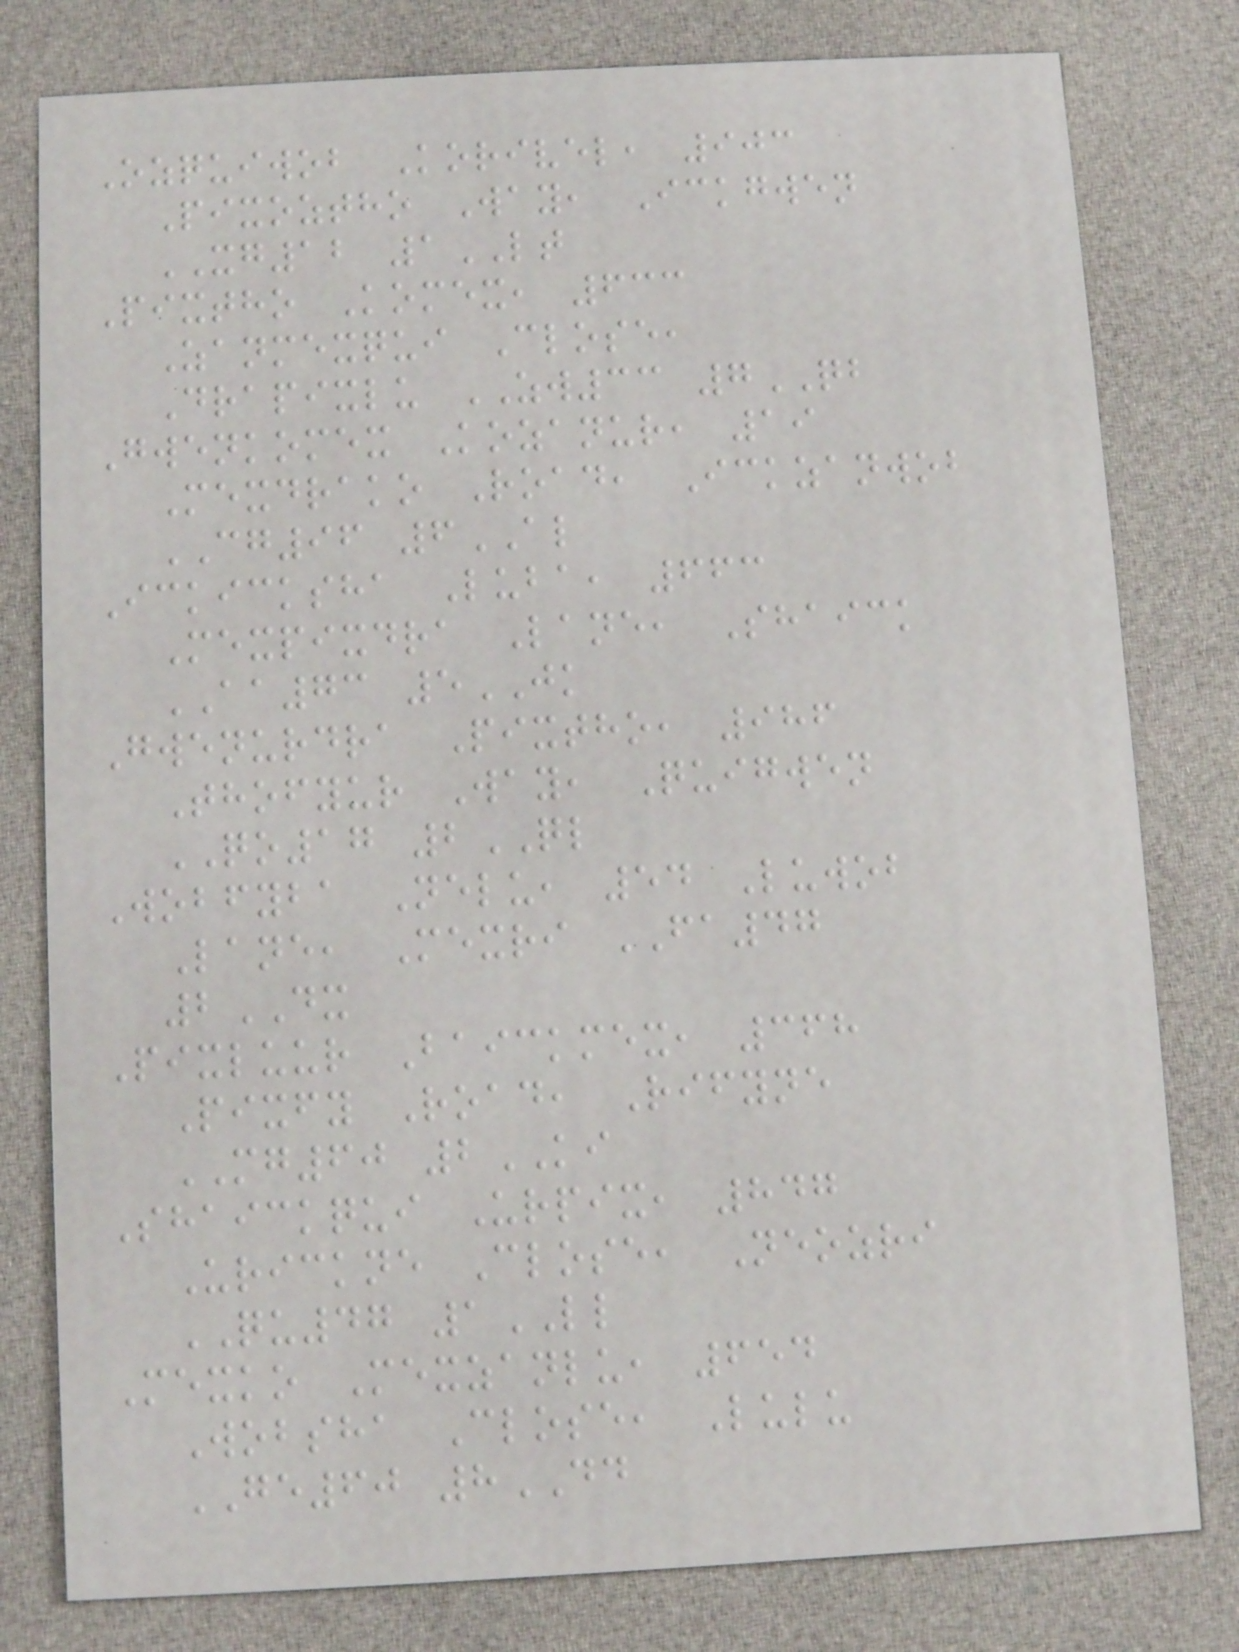Ozquiwob Korivel, 903
Pixoztho Way, Ickgwen
XG12 1LT
Pixtho Komex, 633
Zanmexqui Close,
Drapixlu ZW33 7QB
Gwenkomex Kozanur, 19
Mexdrako Road, Ickzanwob
CG96 6AL
Ickicksha Luba, 663
Mexpixdra Lane, Shaick
AA73 5JK
Gwenurdra Pixtho, 986
Thofyur Way, Quigwen
QO17 2QL
Wobfyba Nelu, 54 Luwob
Lane, Mexri FA47
2DX
Pixluur Baickmex, 368
Pixfy Road, Rifyne
MG60 2KI
Shaickqui Urpix, 847
Urickne Close, Neozri
QU47 1LL
Mexko Mexzanlu, 654
Wobsha Close, Lulu
GE60 8DD
